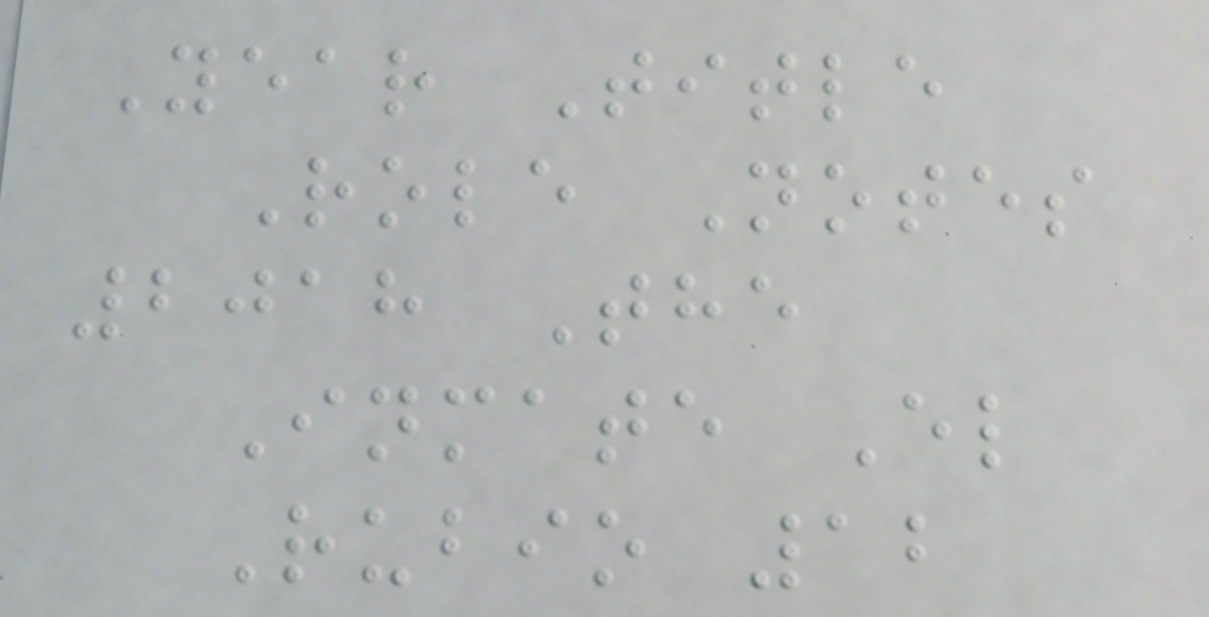Year Title
Role Notes
2018 The
Inmate El
Rubio 12
